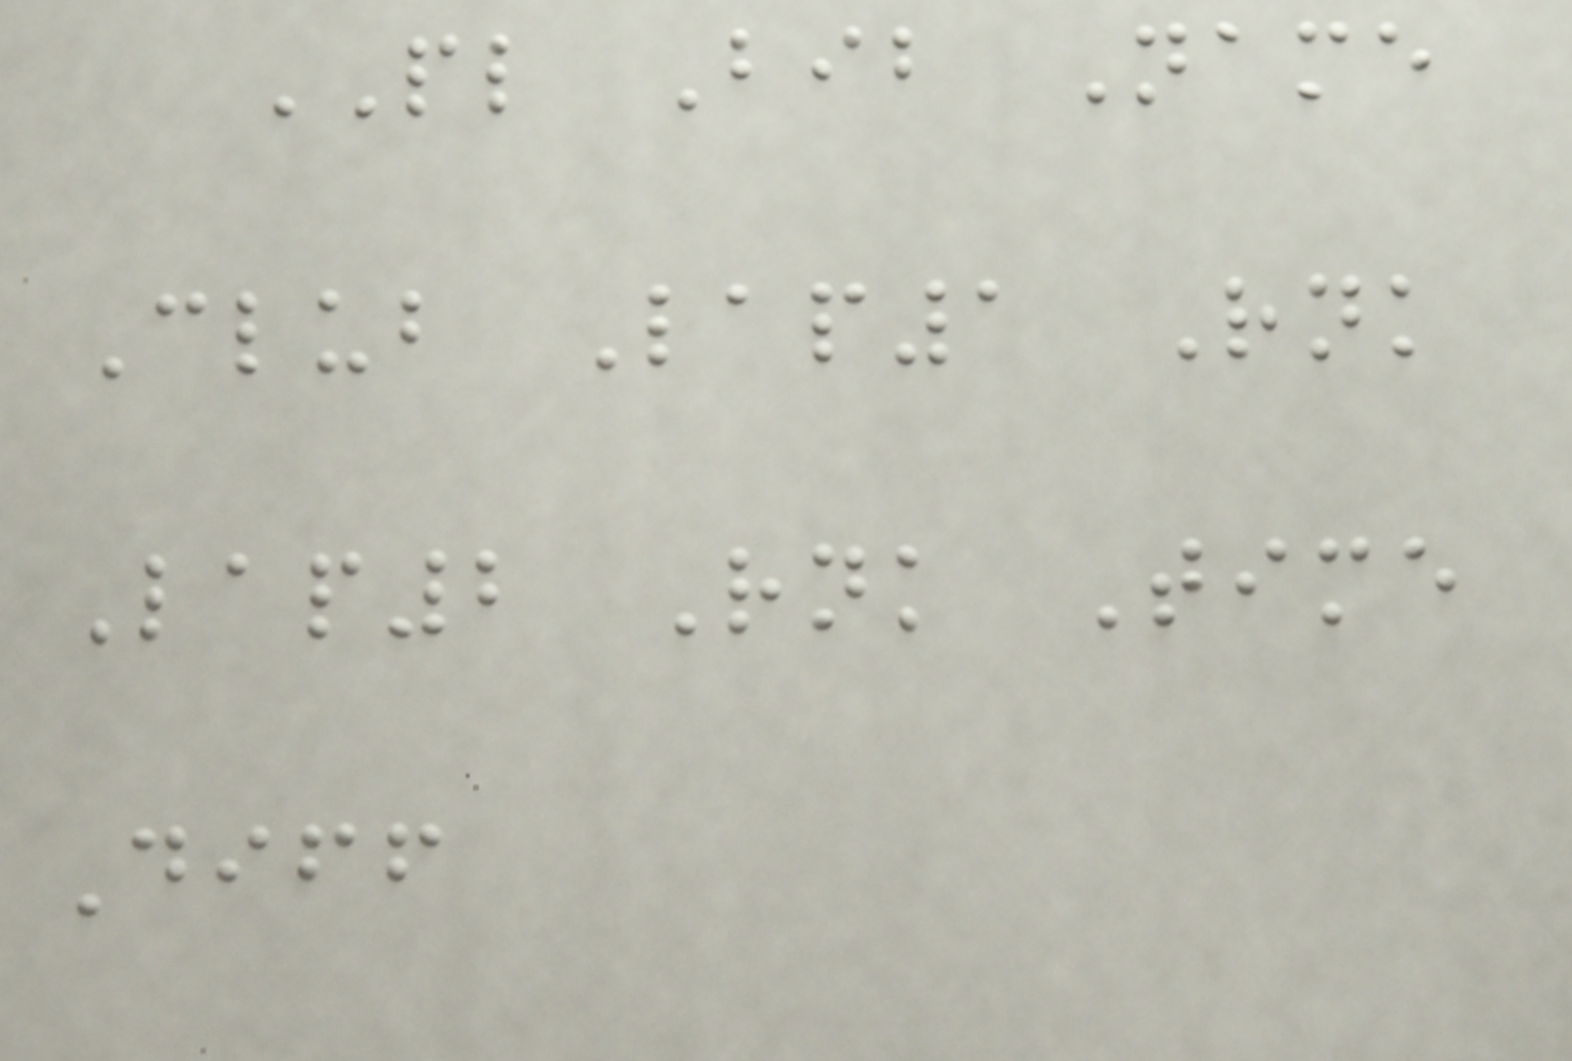PL Bib Name
Club Lap1 Rnk
Lap2 Rnk Time
Diff
